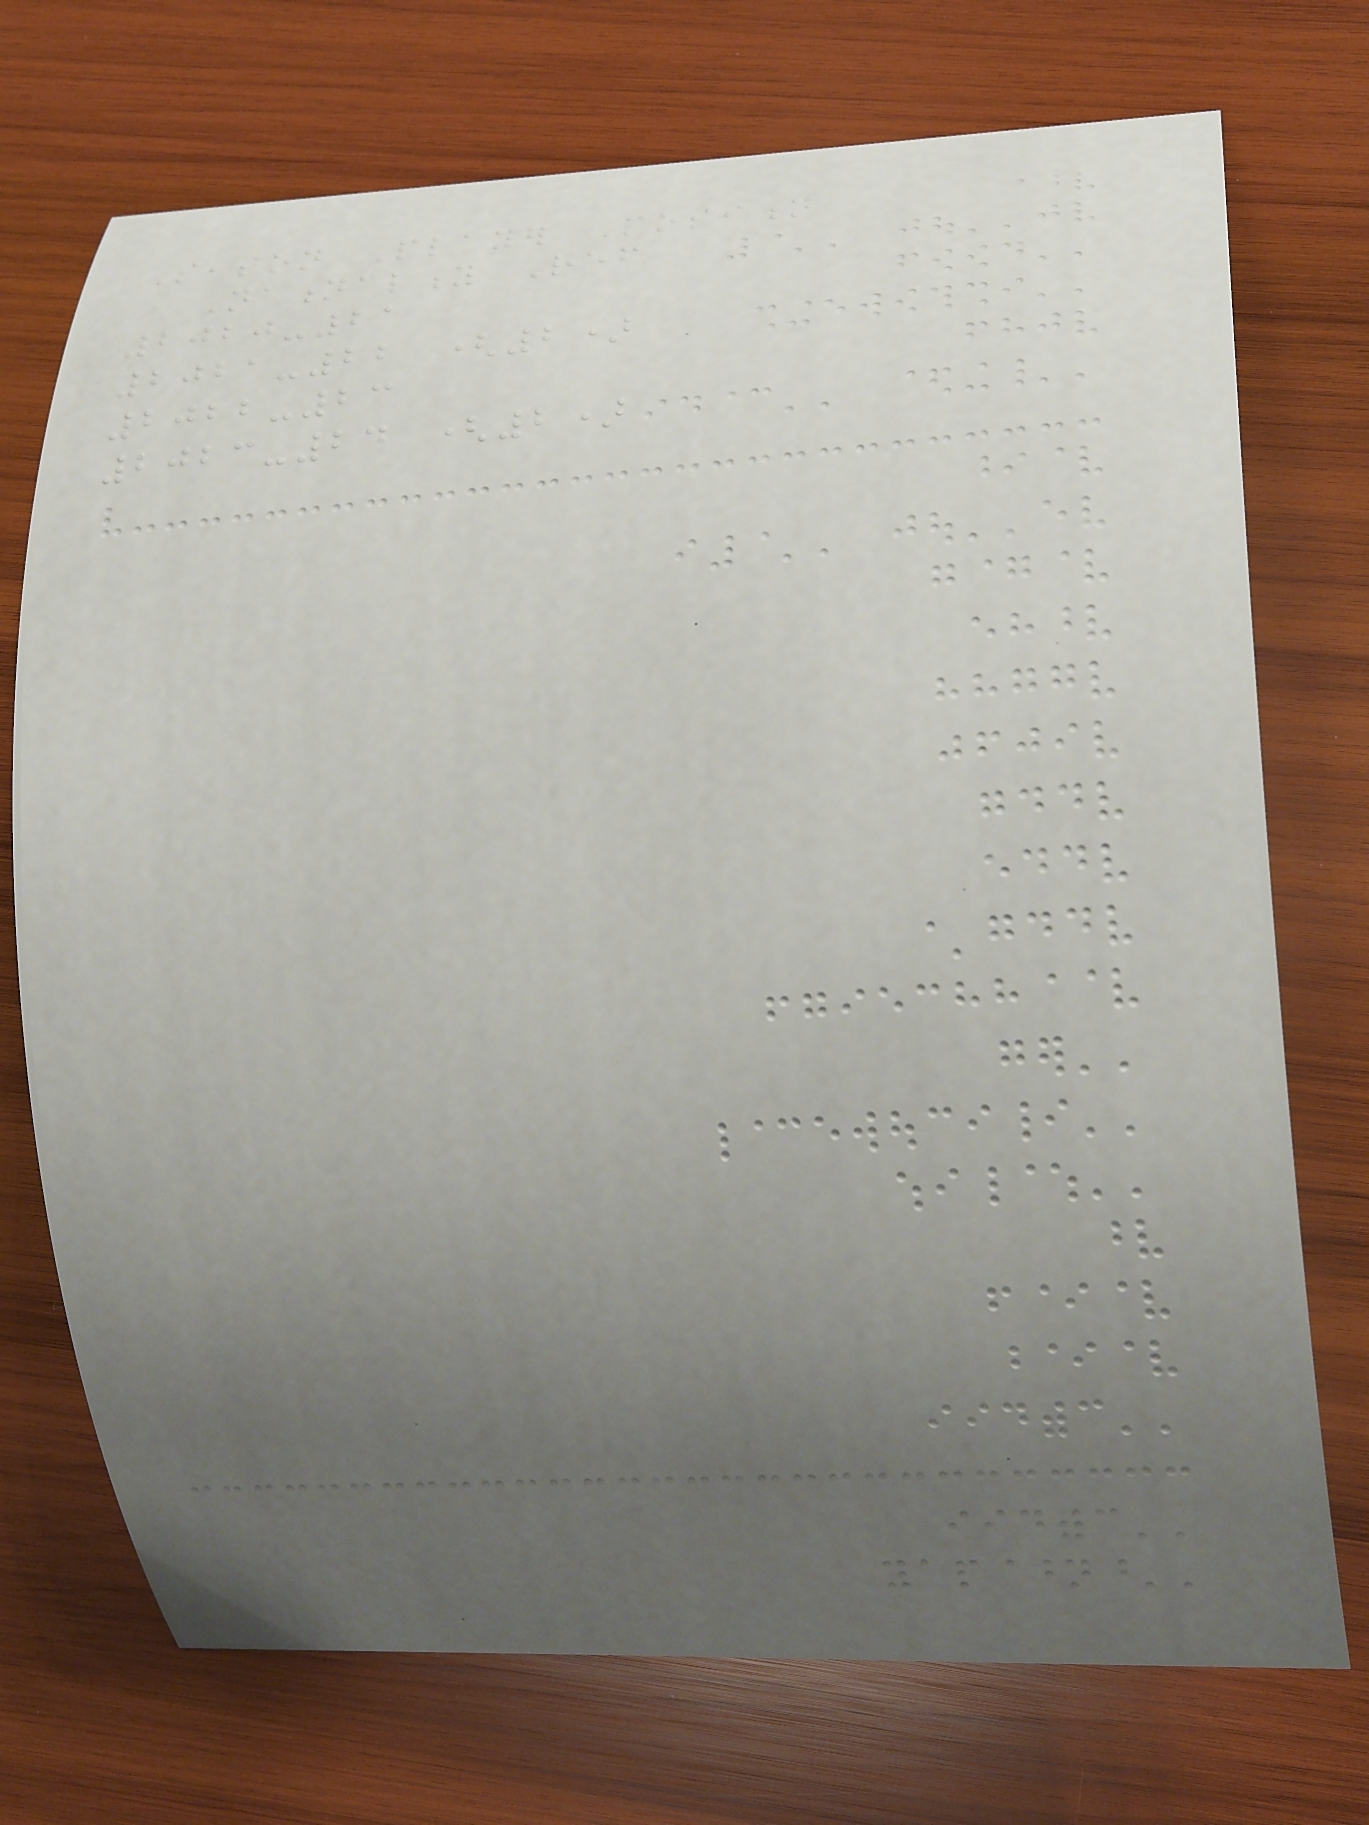Season Player Position
Nationality Ref
2020-21
2021-22 (2)
2022-23
2023-24 (2)
